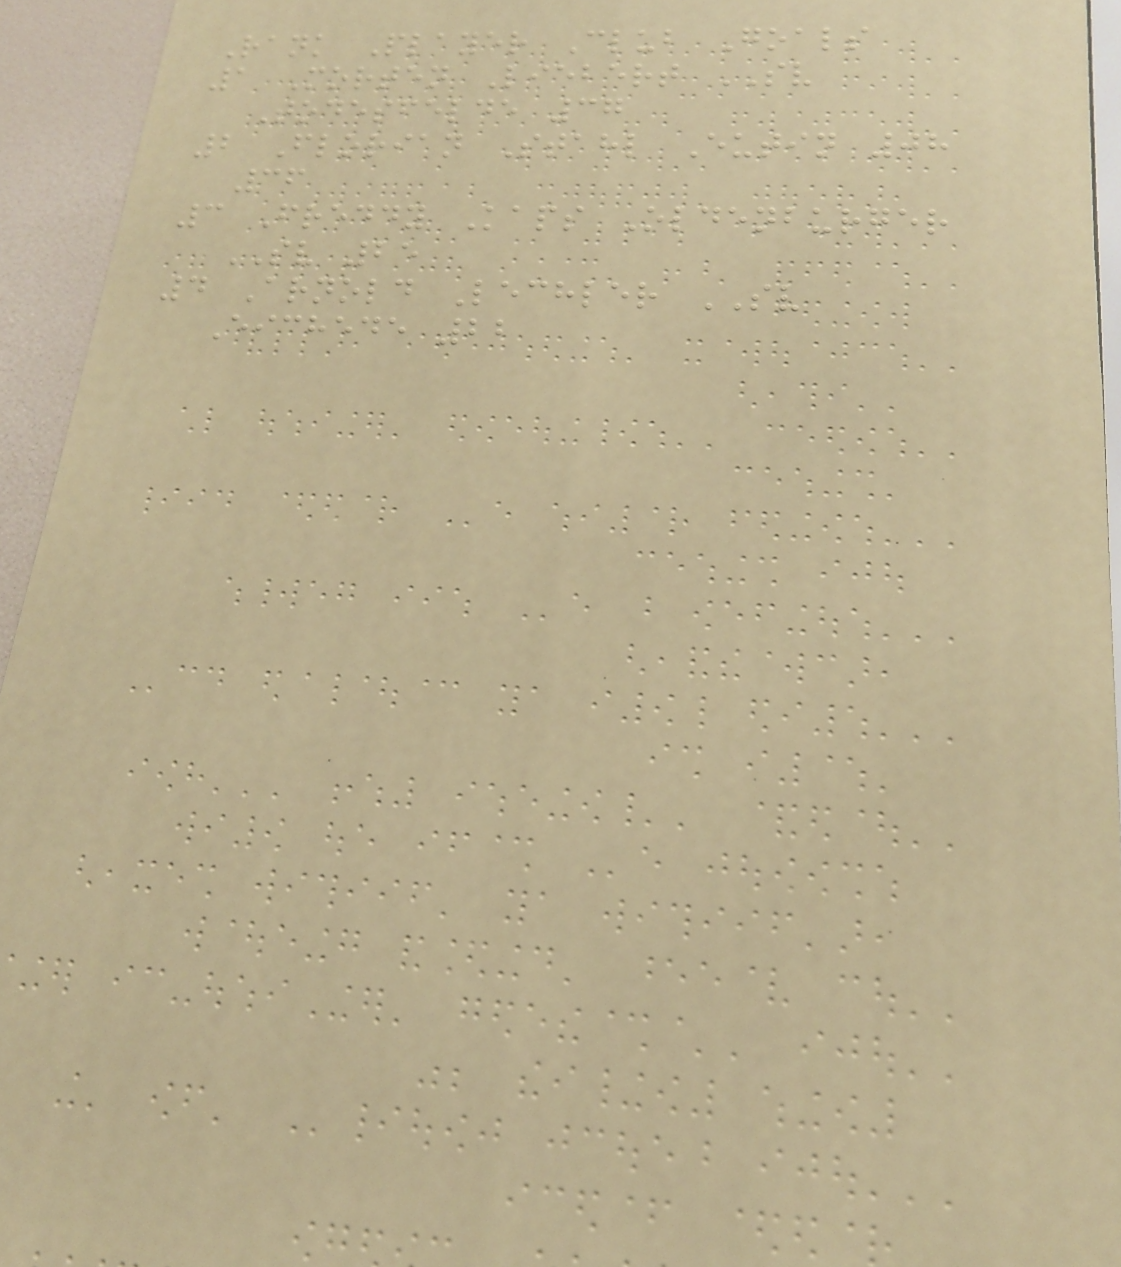Rank Player Club Goals
1 Morten Liebert SV
Todesfelde 37
2 Florian Stahl Eutin 08
36
3 Freddy Kaps Oldenburger
SV 25
4 Arnold Lechler SV
Eichede 22
